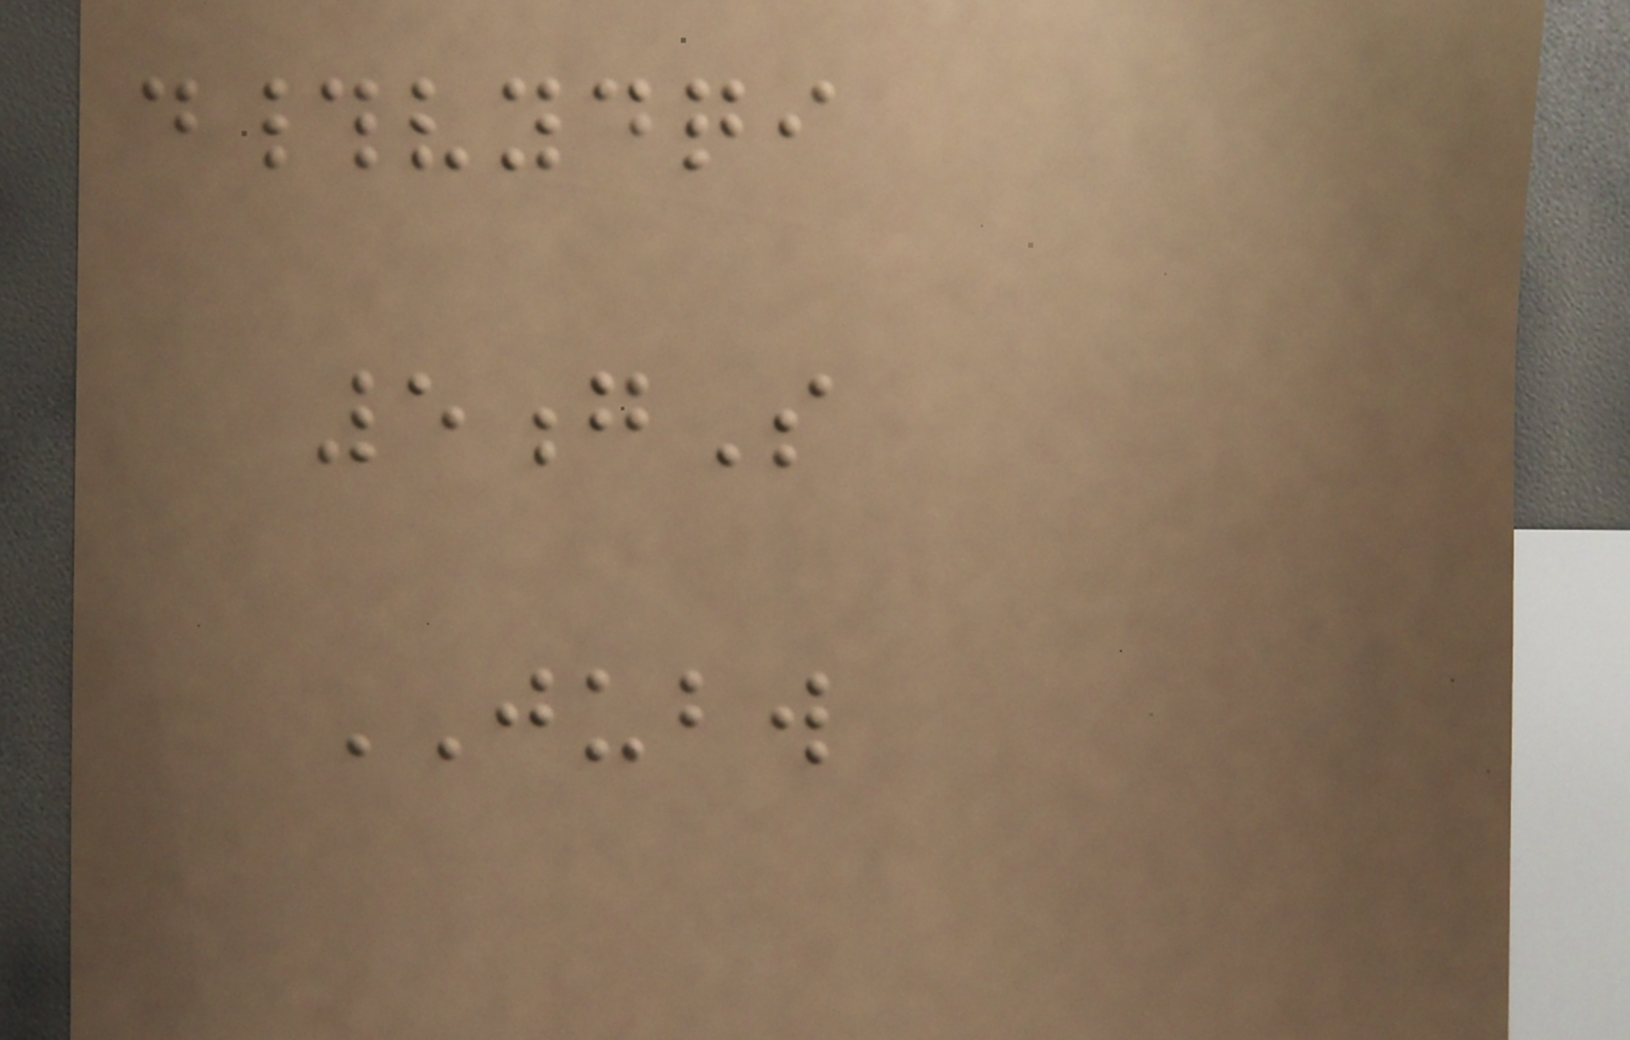d#vydqi
5gS
JUBW
